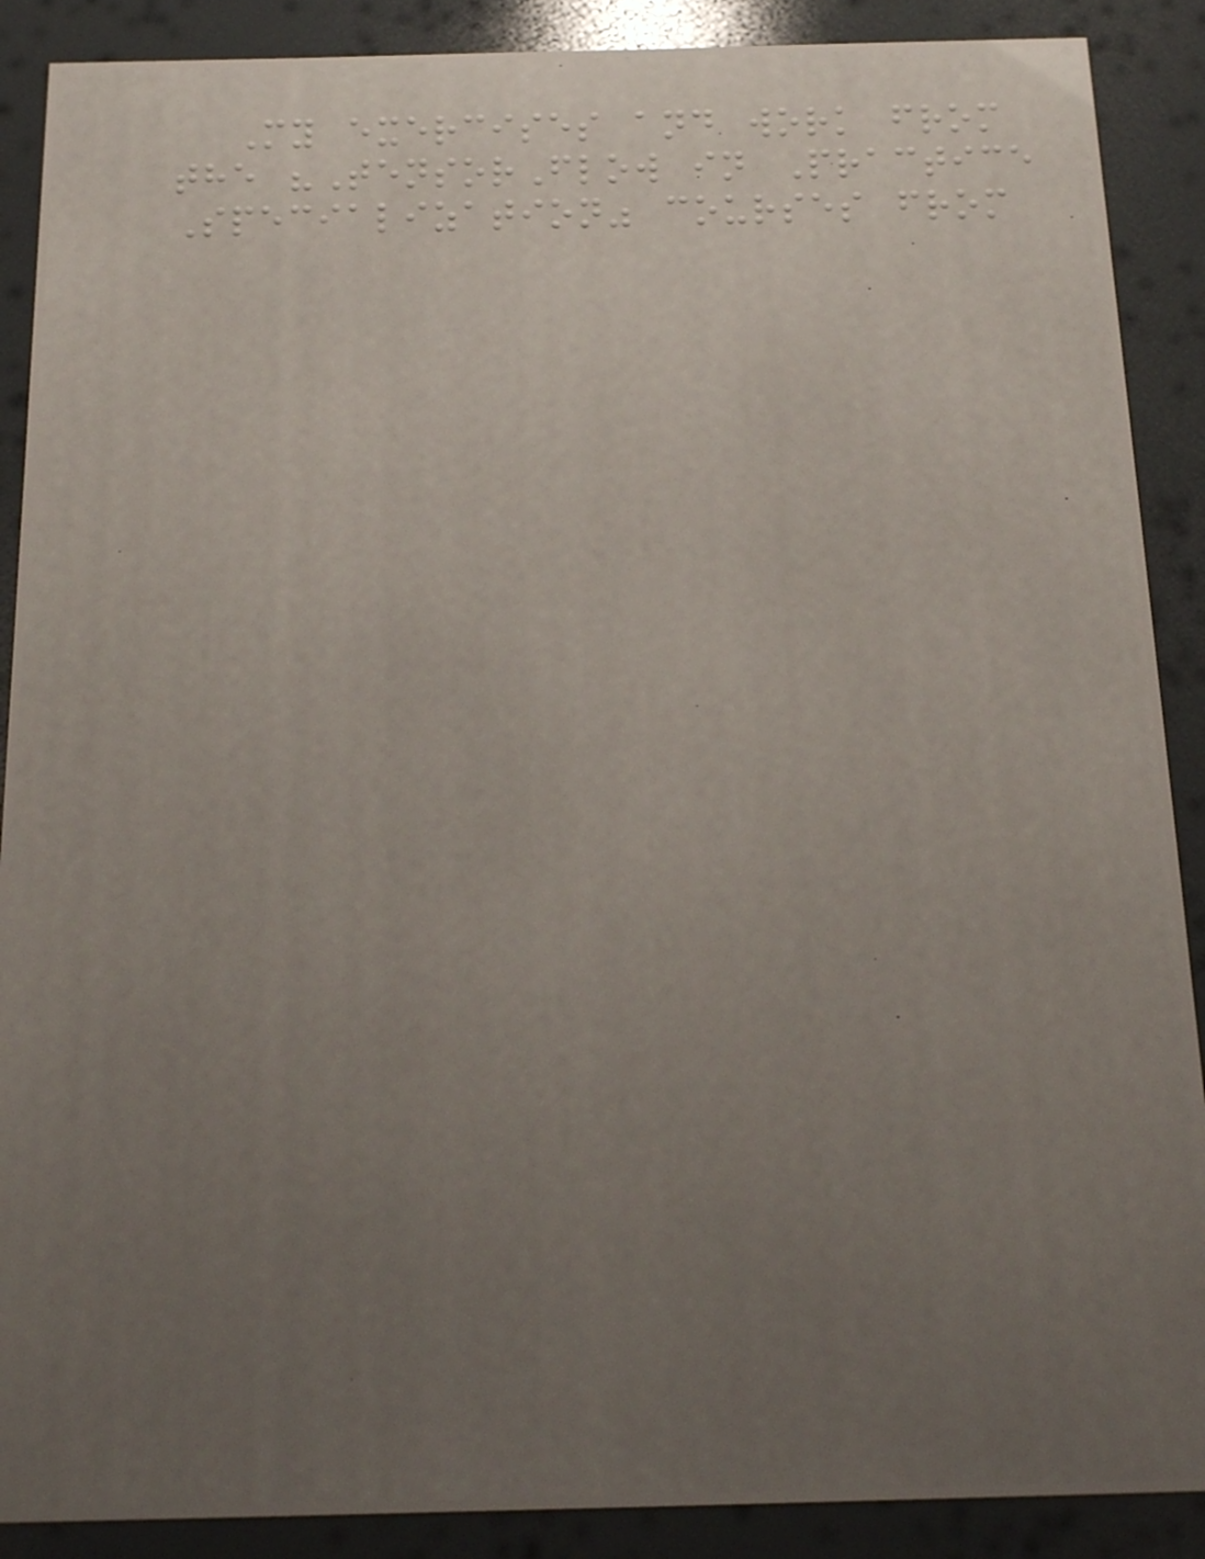My exercises and work from
the "TensorFlow in Practice
Specialization" courses from
